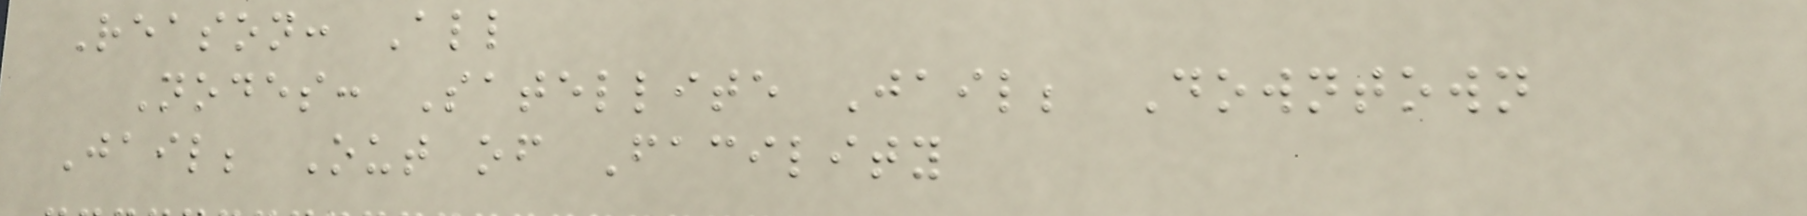Reason: All
Nodes: Satellite Jail; Downtown
Jail; Out of Facility
